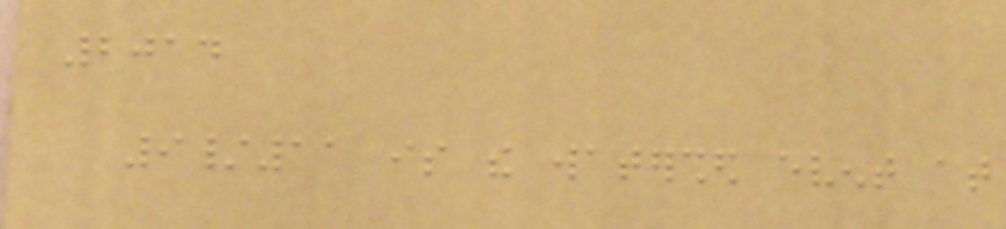2014
9/11 is the watershed event at
